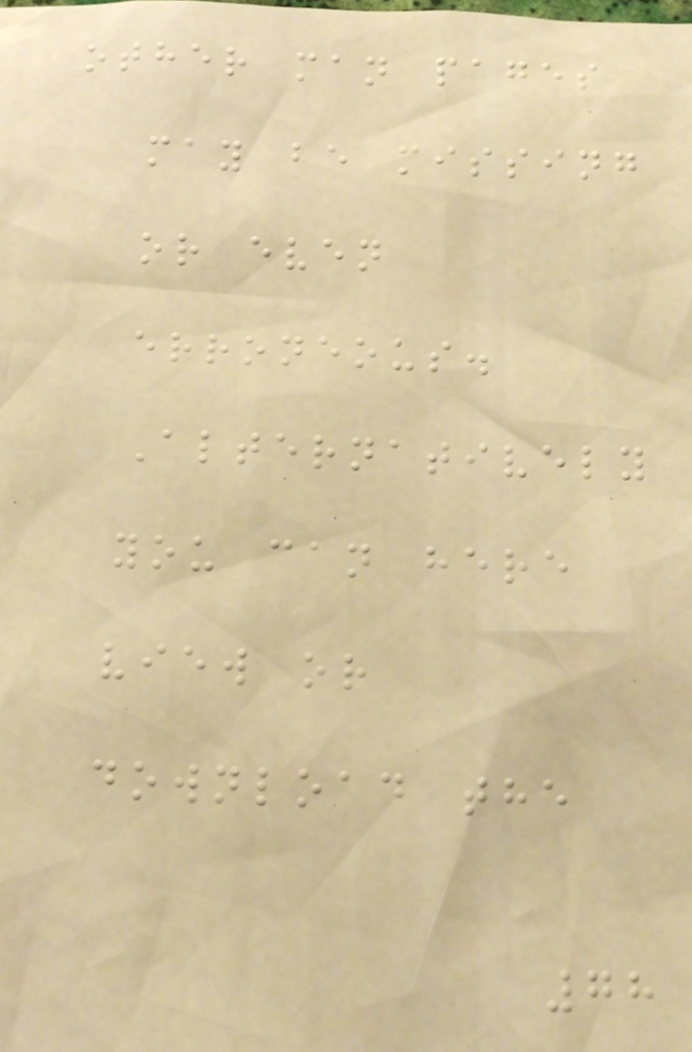other man pages
may be missing
or even
erroneous.
Alternatively
you can here
view or
download the
78
